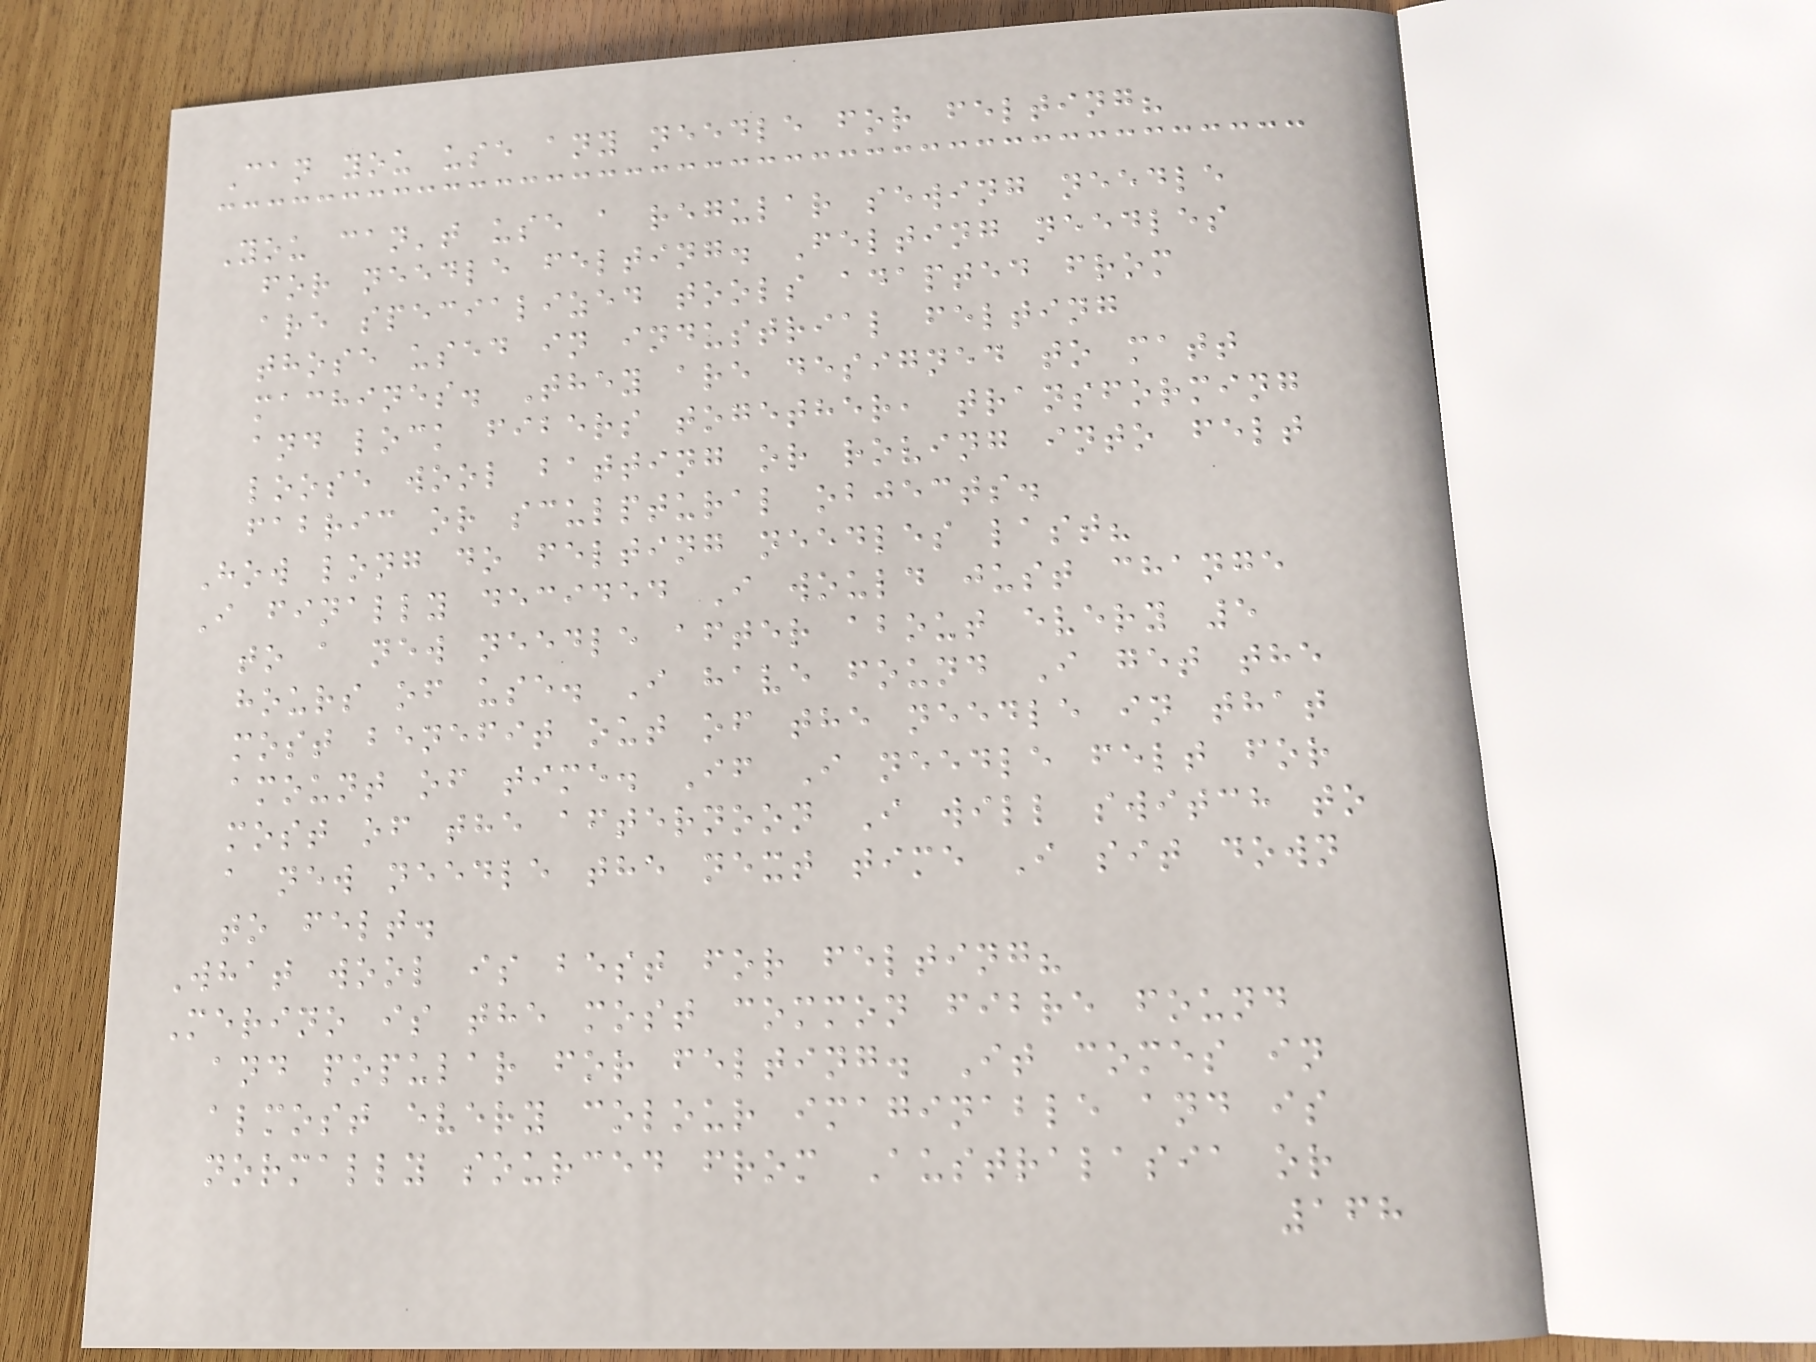Can you use any needle for felting?
You can't use a regular sewing needle
for needle felting. Felting needles
are specialized tools adapted from
those used in industrial felting
machines. They are designed to matt
and lock fibers together, transforming
loose wool batting or roving into felt
fabric or sculptural objects.
How long do felting needles last?
I finally decided I would just change
to a new needle after about every 5
hours of use. I have found I get the
most benefit out of the needle in that
amount of time. If I needle felt for
most of the afternoon I will switch to
a new needle the next time I sit down
to felt.
What wool is best for felting?
Merino is the most common fibre found
and popular for felting. It comes in
almost every colour imaginable and is
normally sourced from Australasia or
168
